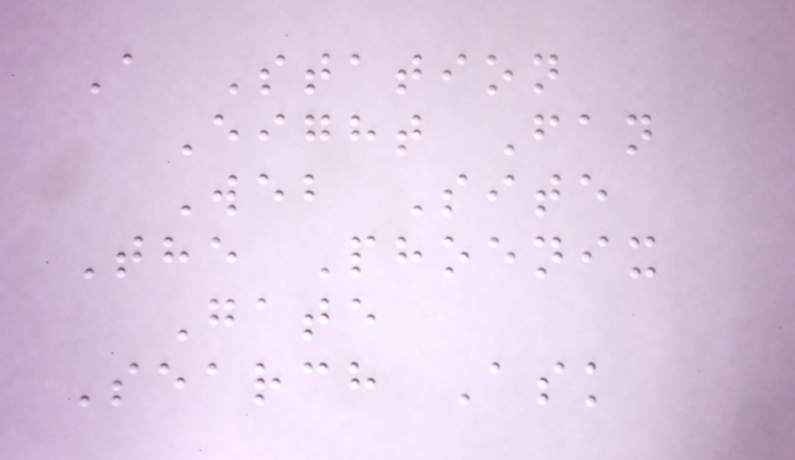A Station
Eight Fan
Web Site
The Phoenix
Gate
Search Ask
